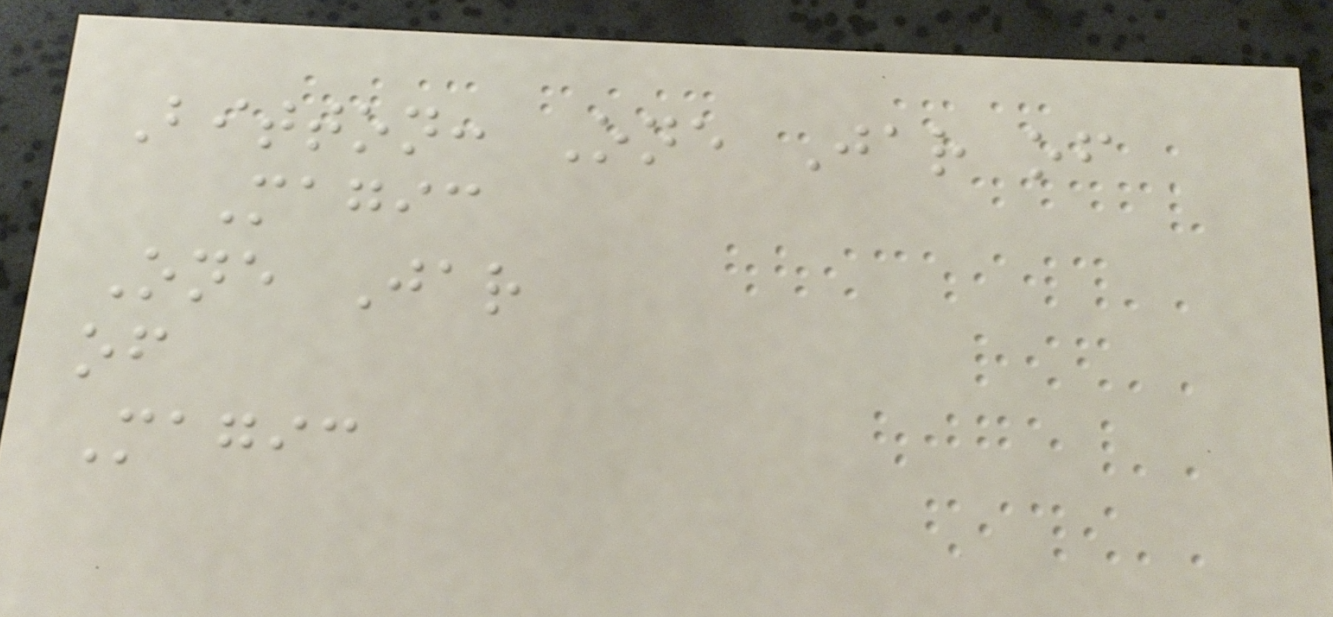Bitton: One Jar of
Magic
One Jar
of
Magic
